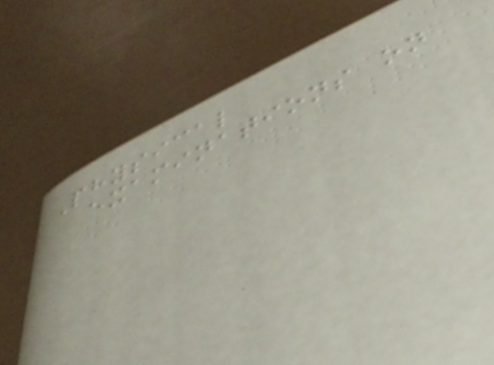Physical
examinations on
